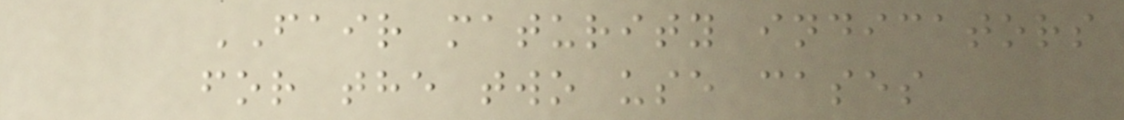FAIR maturity indicators
for the two use cases
